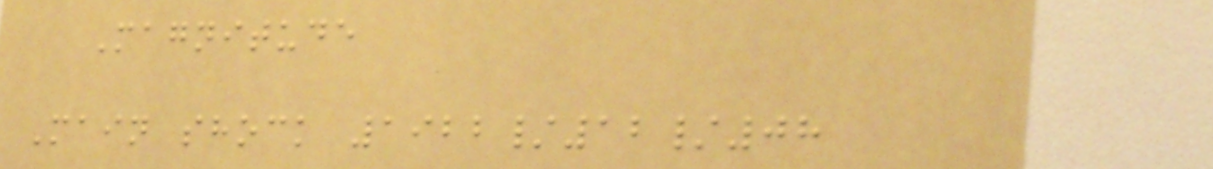Magnitude
Main shock 1922/12/08
